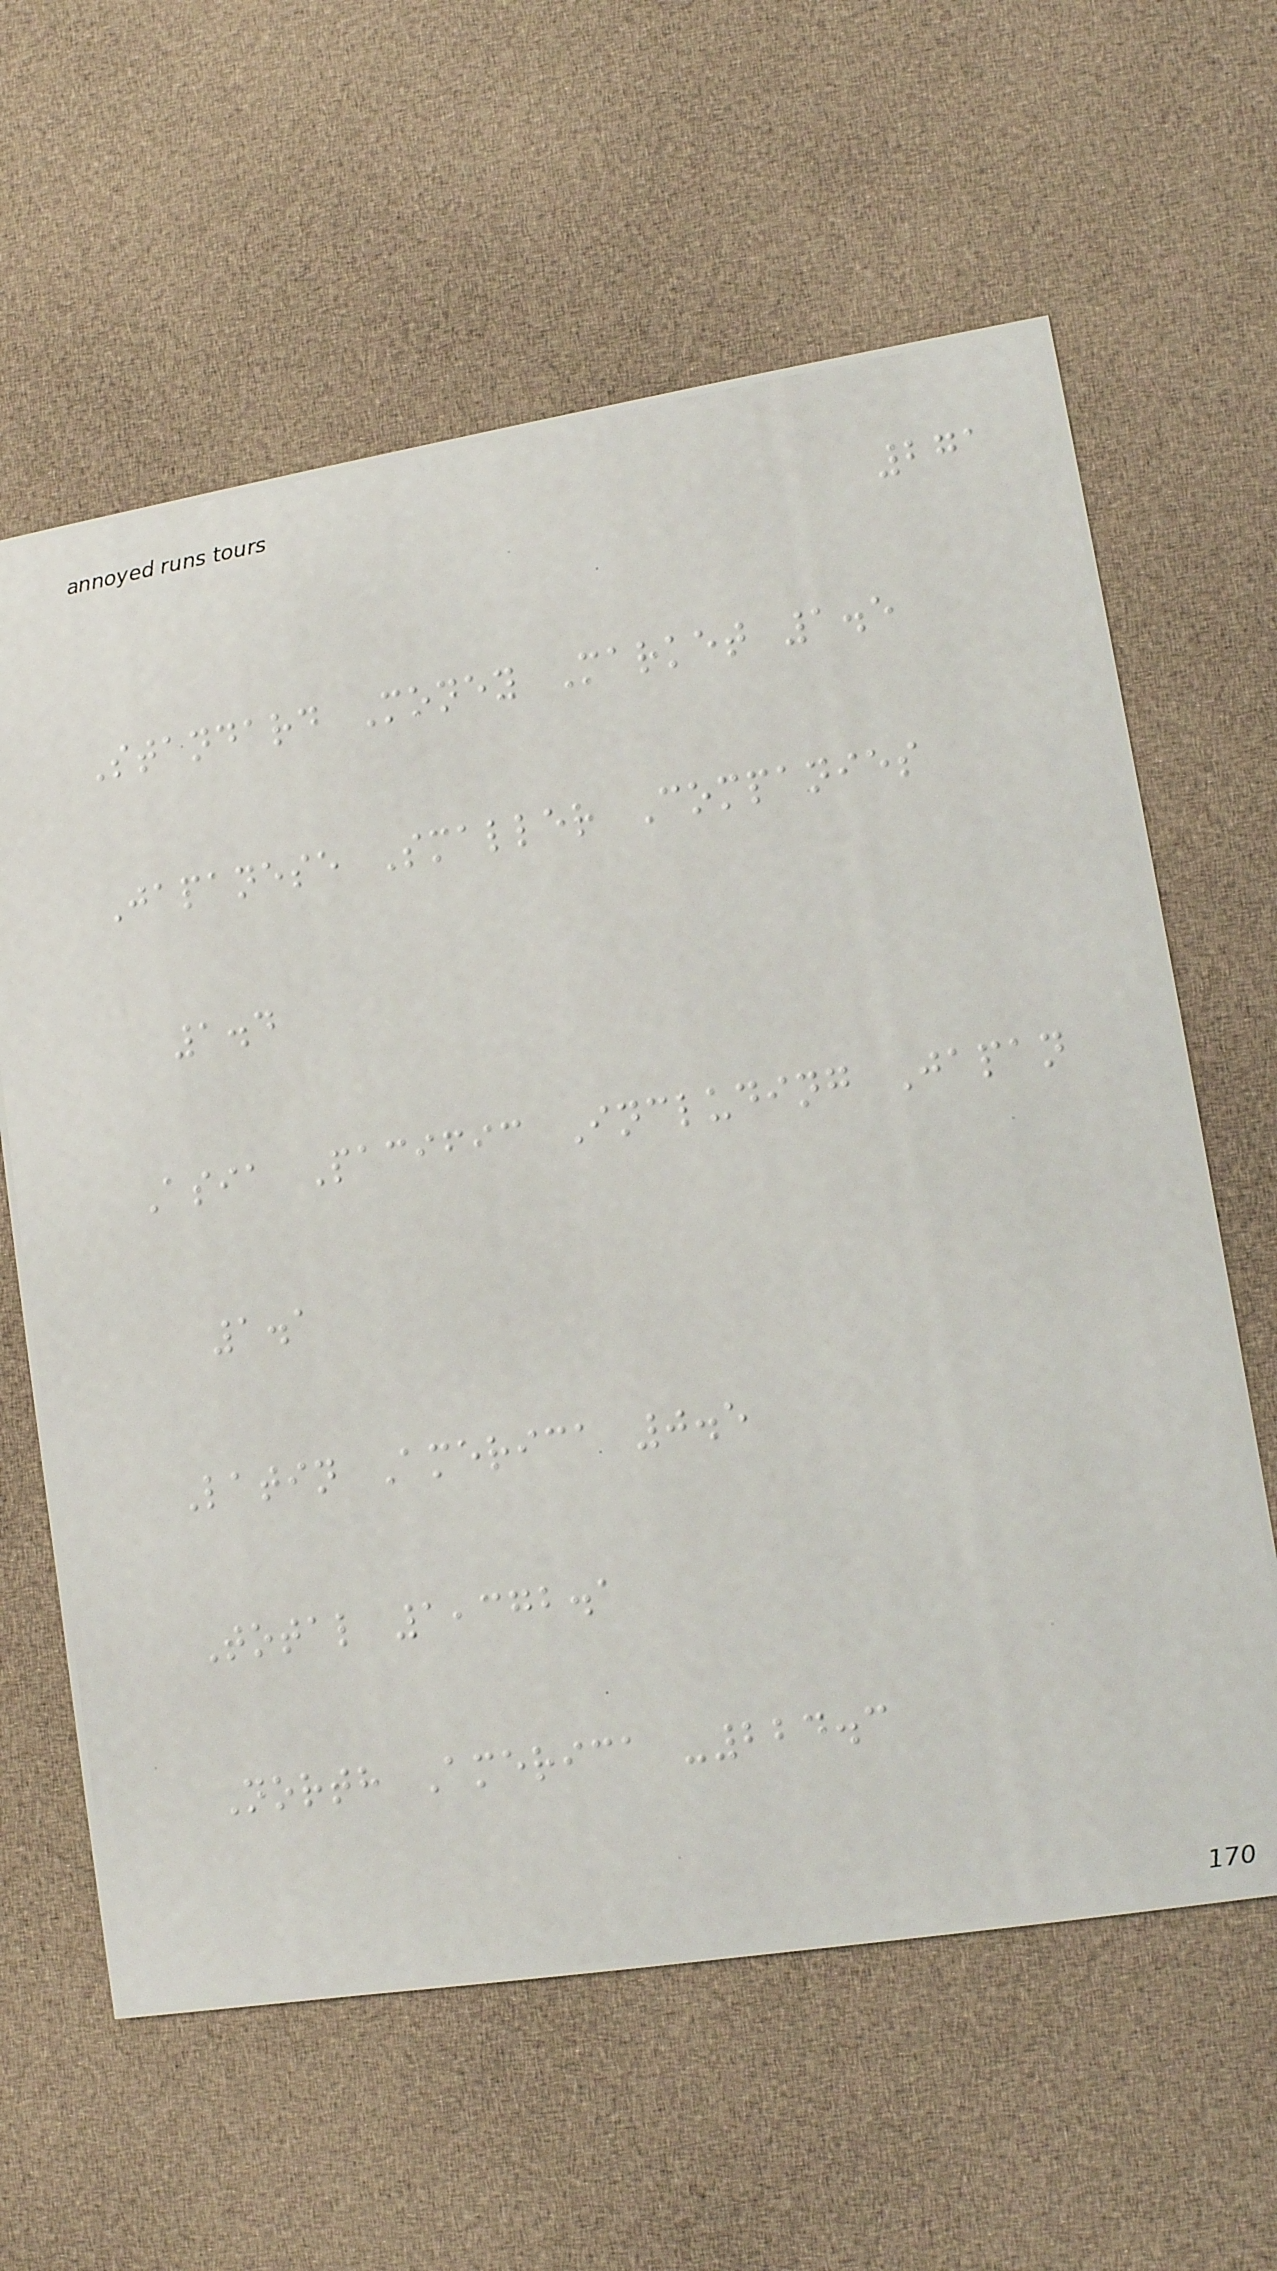271
Standard Money Market 1.5
Japanese Smaller Companies
1.4
Asia Pacific Including Japan
1.1
Latin America 0.5
Total 1,372.1
North America -224.3
